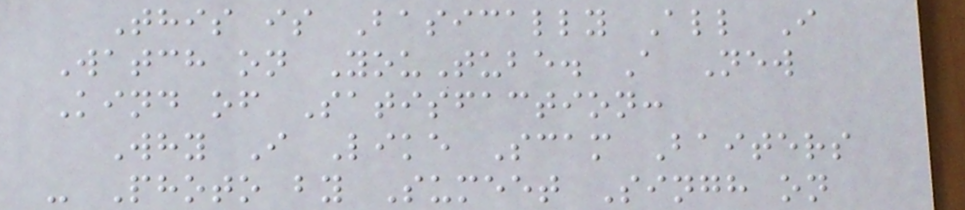This is Basically All I
Watch on YouTube. A New
Kind of Satisfaction:
Why I Like Scam Baiters
- Photo by Sumeet Singh on
